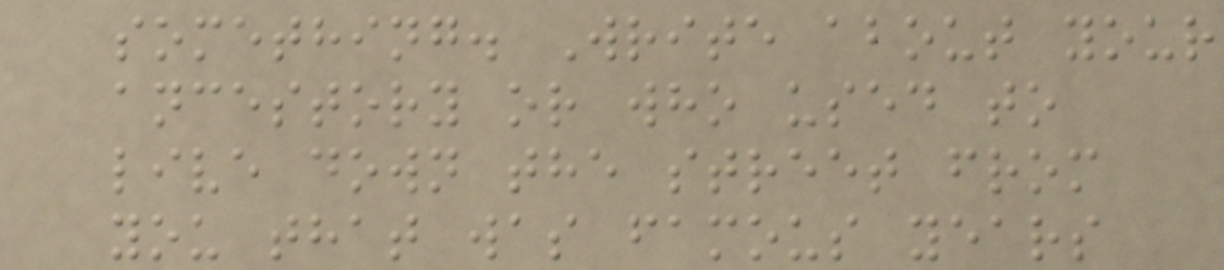something. Write about your
ancestory or who used to
live down the street from
you that was famous years
